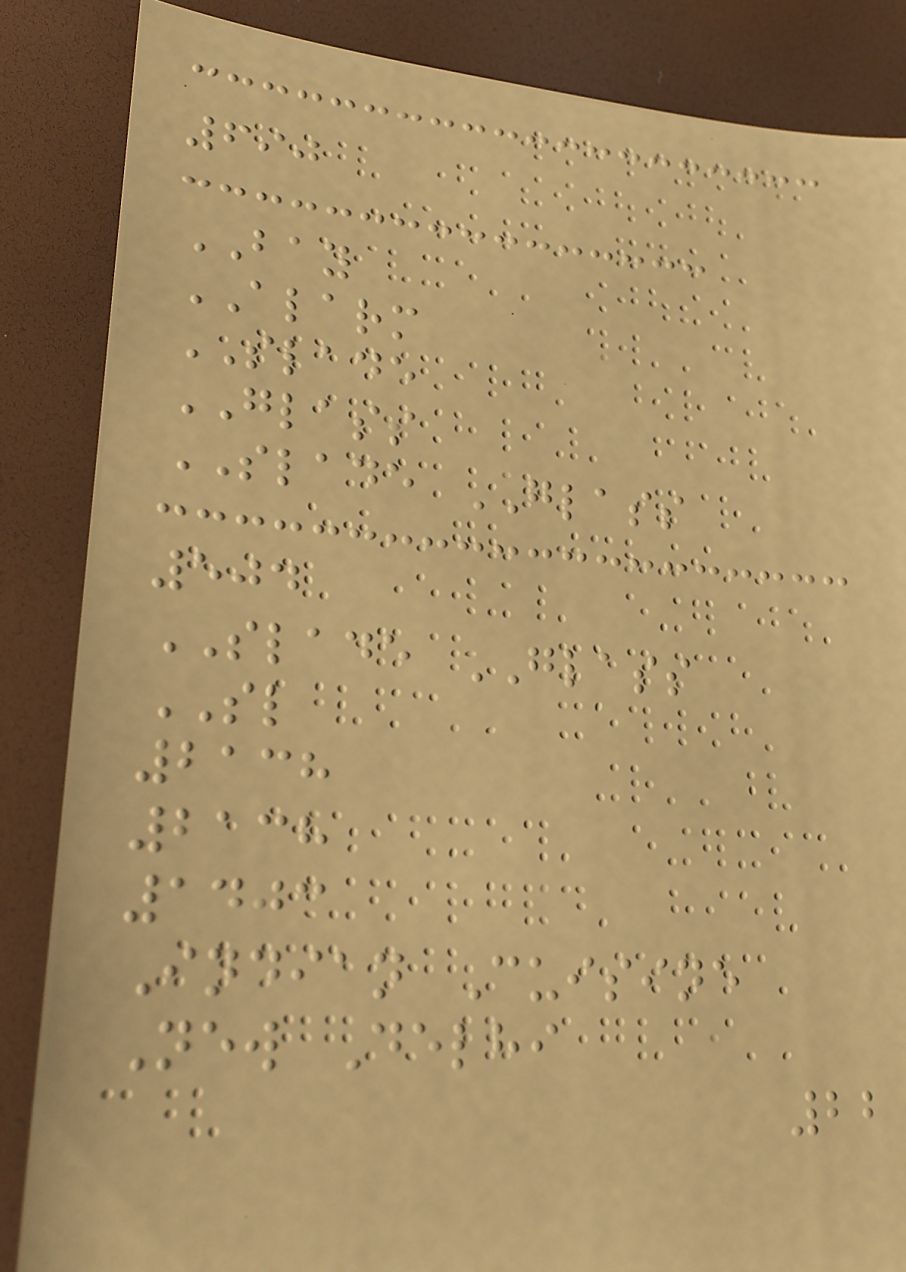690
BAY
ALARM
SLADE
GLASS
SLADE GLASS
504
SLADE GLASS
SL
2138
2138
1403
Indian Cuisine
New Delhi
22
